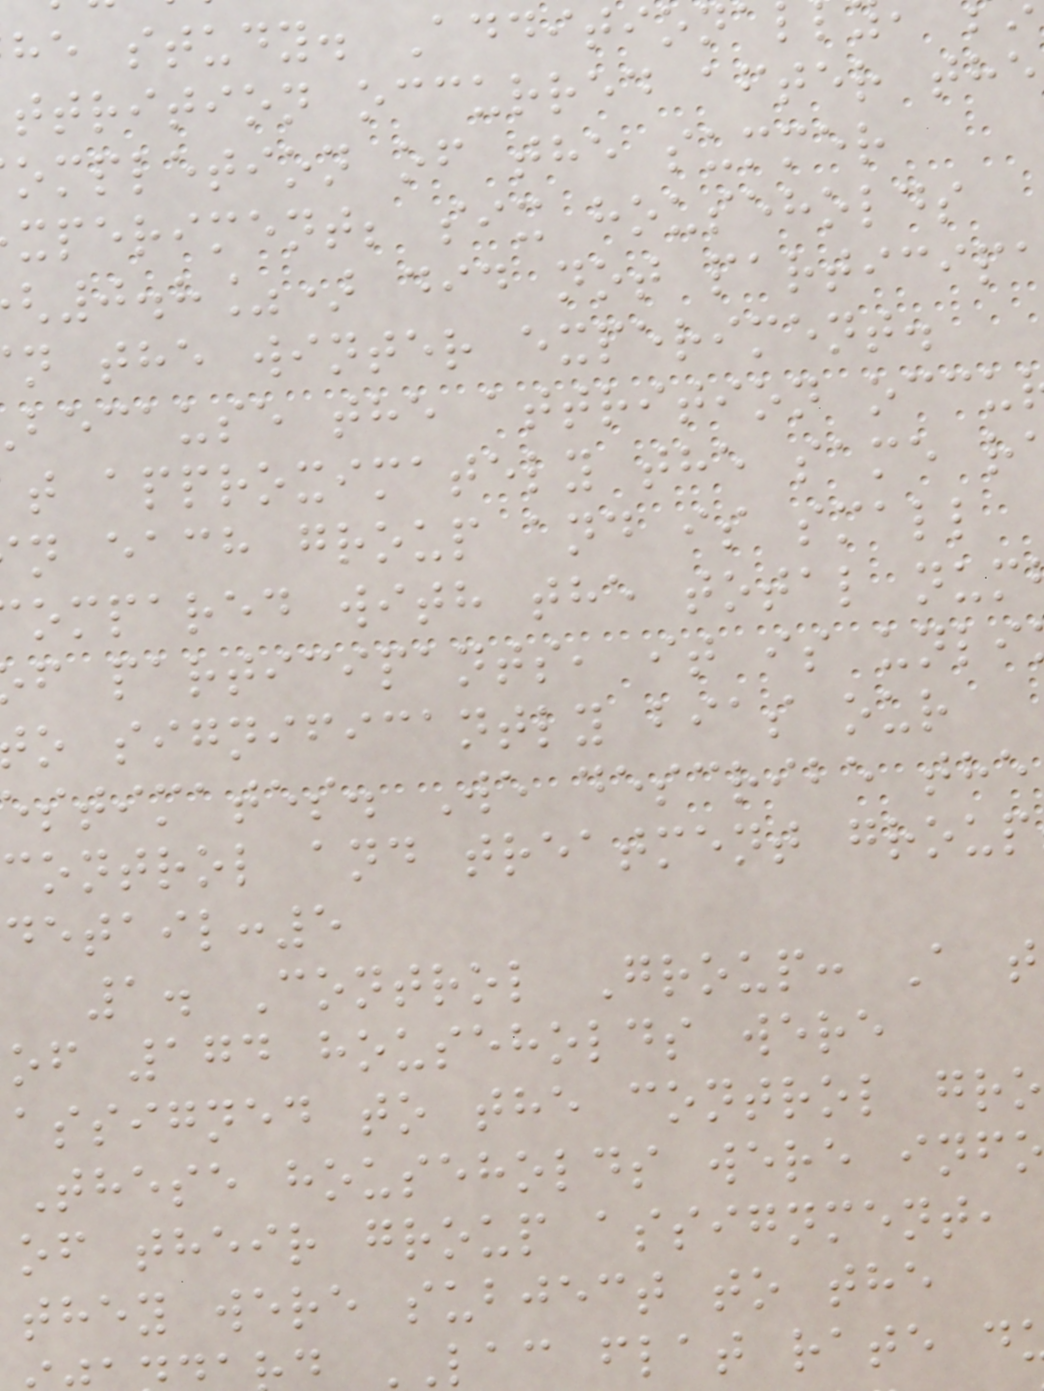he study. Addition
ttrition occurred after the
ompletion of the summer
xperiment; six households
0.8%) did not particip
n the winter experiment.
because the attrition occu
t approximately the same r
n each group and is small
ompared with the total num
f participants, it is unli
o significantly bias our
stimates. We describe the
control and treatment group
detail:5
1. Control Group: A t
of 174 households were
assigned to the control gro
These households were inf
of their group assignment,
they were subject to the
LAC flat rate d
